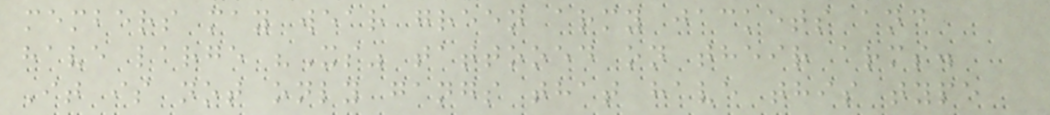members may wear green army jackets and
have large "Xs" tattooed on their arms.
It is not only gangs that have this type
